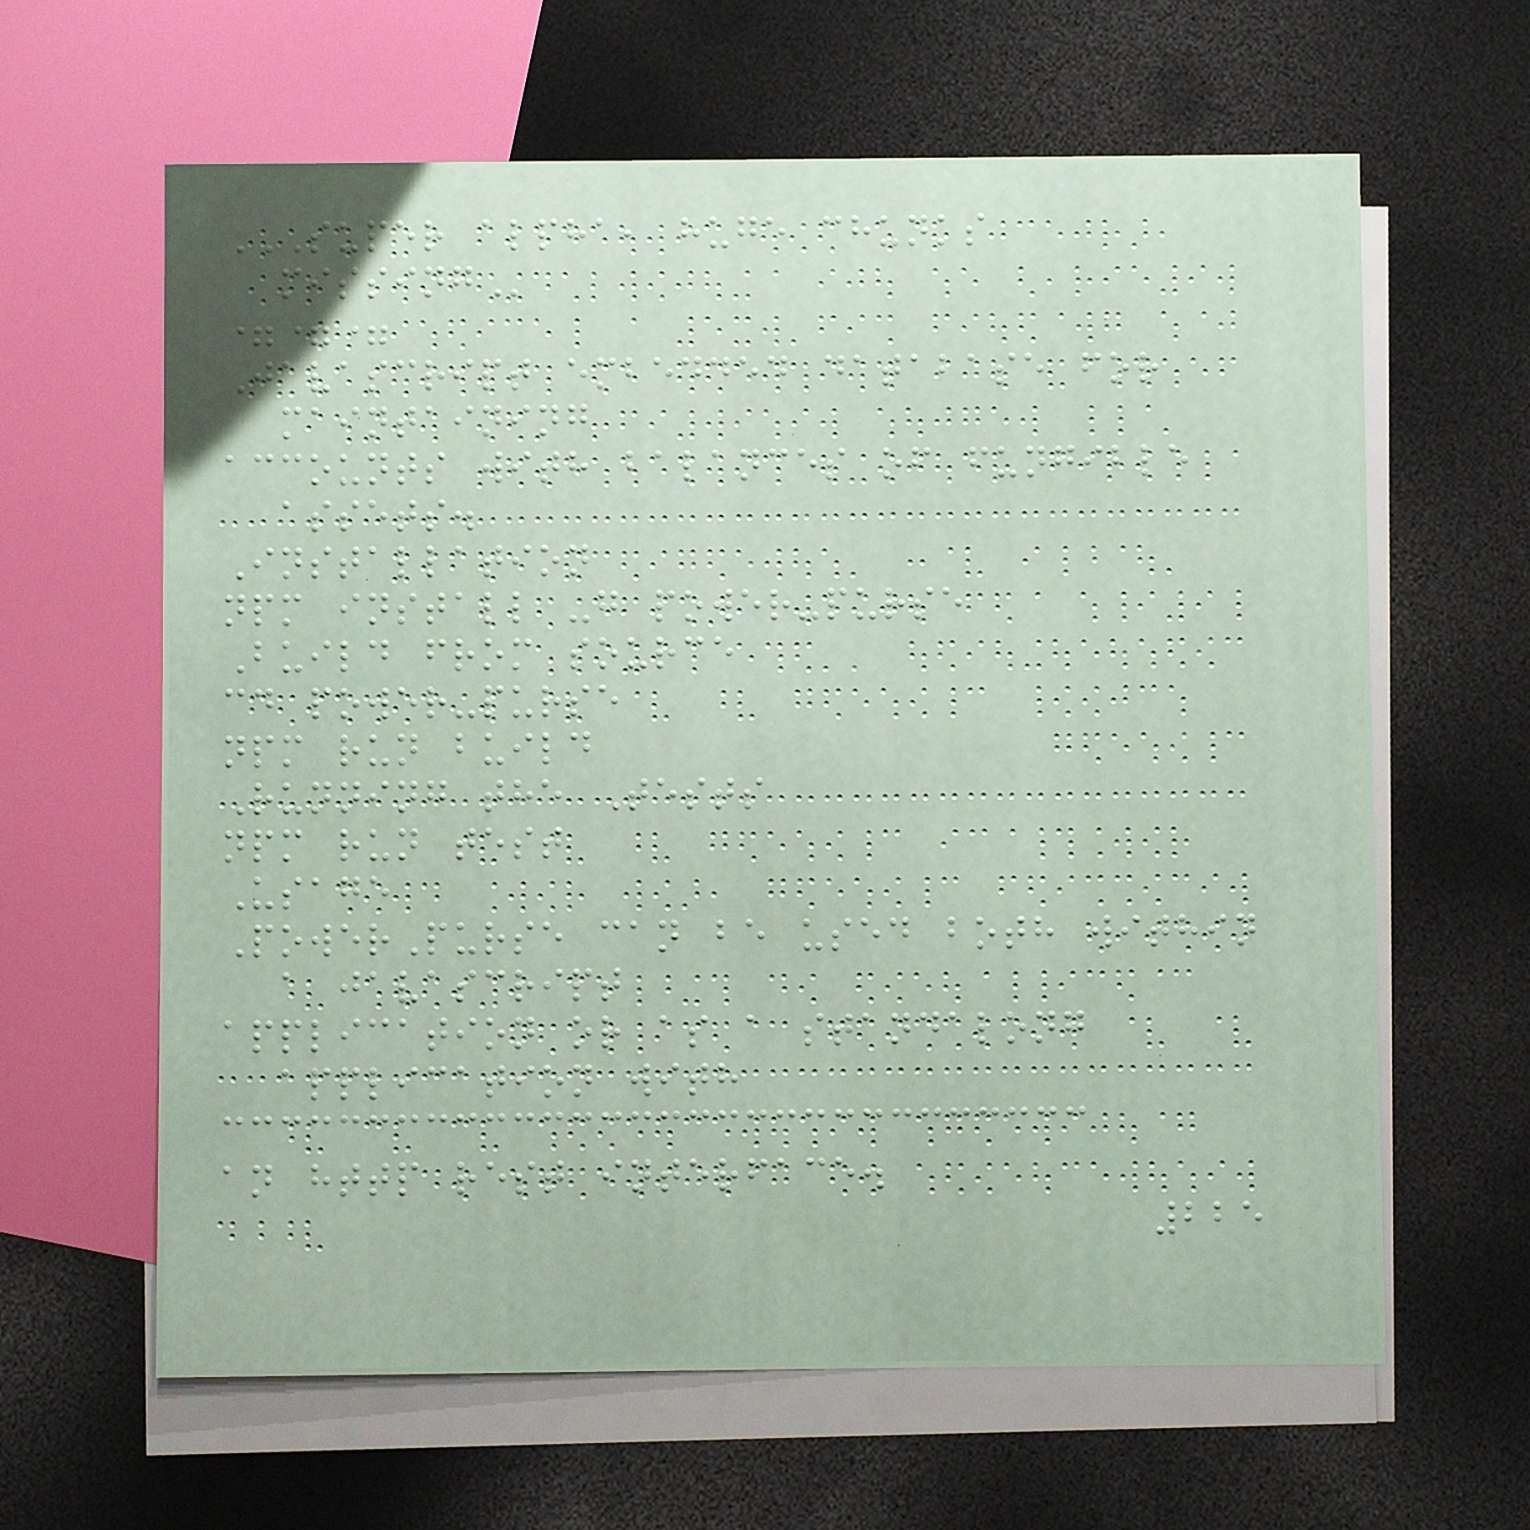SUPER ALPHA, HUGE CHUNKS
MISSING
===
Javascript embedded database for
maintaining
accounts with balances of fungible
assets.
Installation
npm install -g power-purse
Build from source
cd power-purse
npm run build
Running the Tests
npm run test
Usage
PowerPurse can be used both within
a javascript
application or as a standalong
application with
an http rest interface.
225
